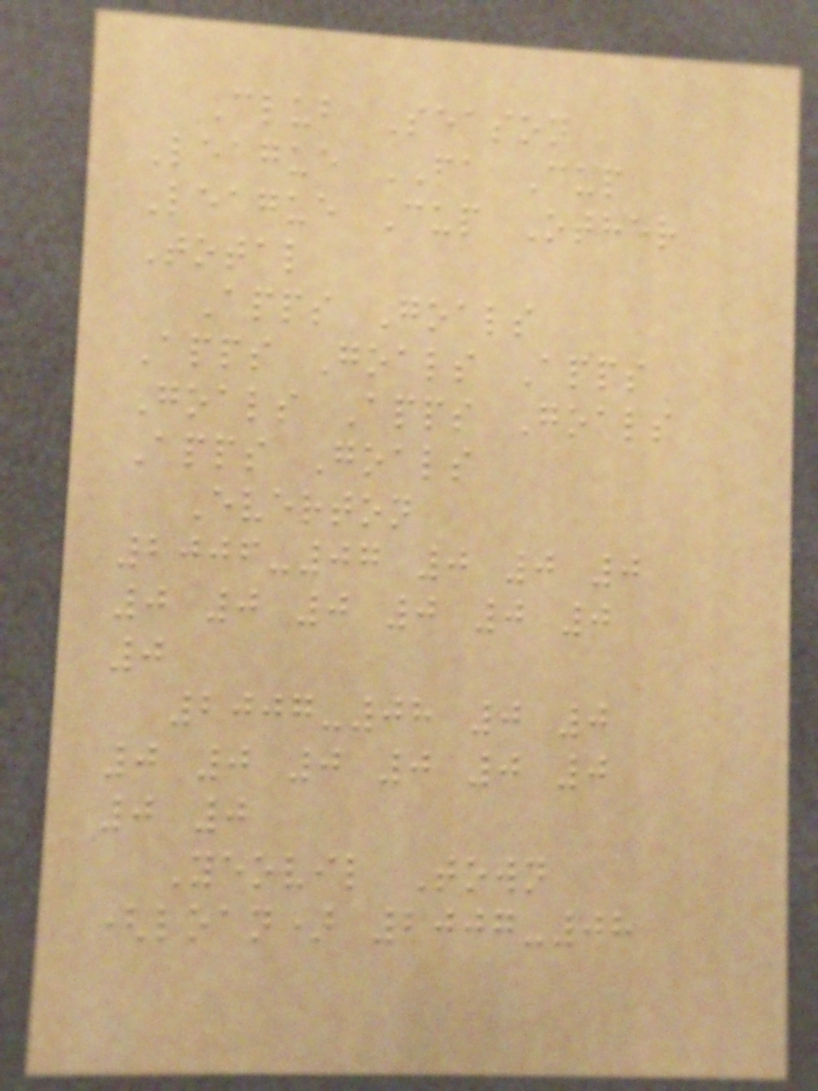Club Season
League FA Cup
League Cup Other
Total
Apps Goals
Apps Goals Apps
Goals Apps Goals
Apps Goals
Everton
2006-07 0 0 0
0 0 0 0 0 0
0
2007-08 0 0
0 0 0 0 0 0
0 0
Yeovil Town
(loan) 2007-08
